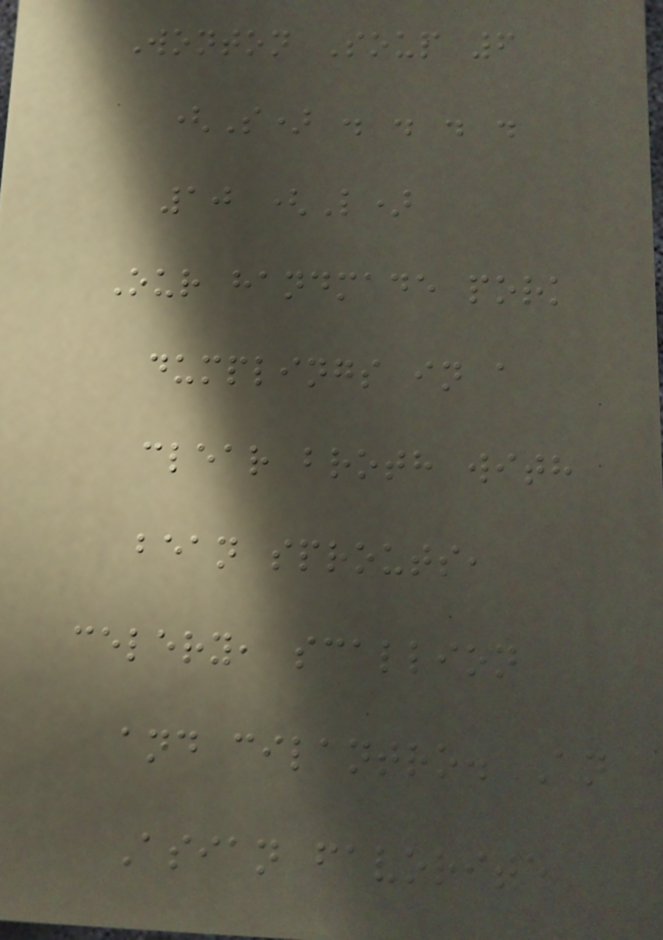Wonton Soup 6
(S) . . . .
10 (L)
Our handmade pork
dumplings in a
clear broth with
bean sprouts,
celery, scallion
and cilantro. An
Asian favorite
